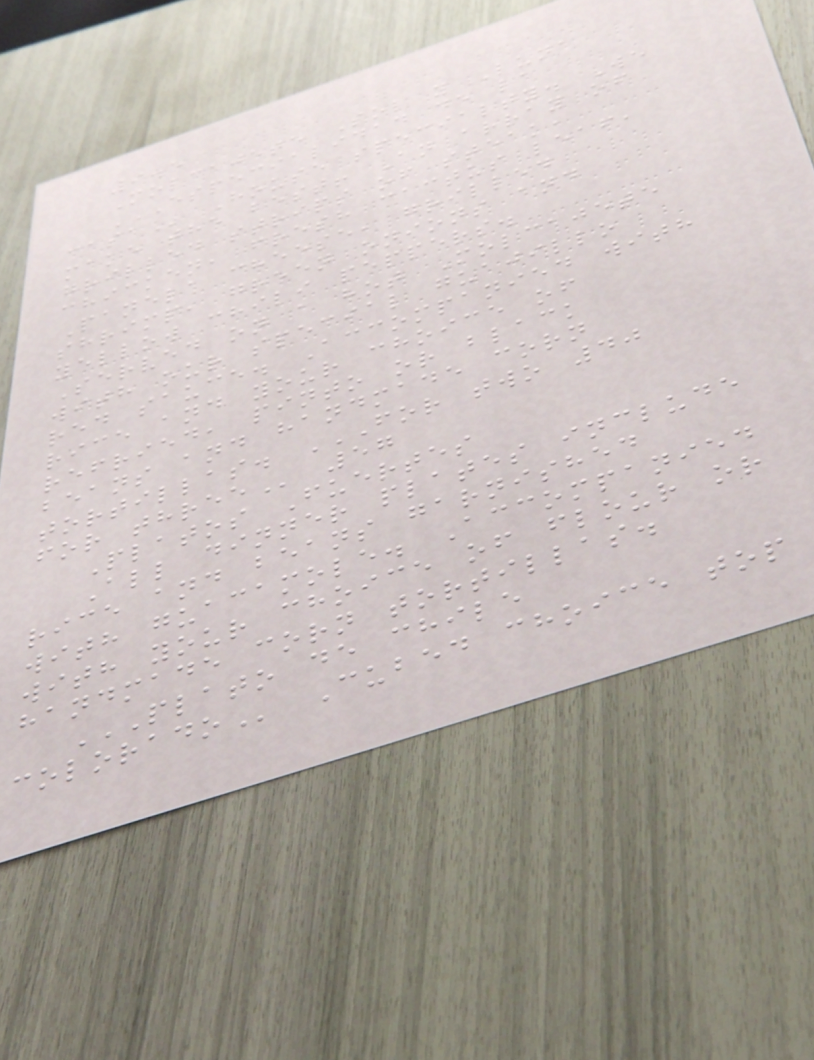9.5
Molcajete Sol y Luna
ESPECIALIDAD DE LA
CASA House specialty. We
make the best! An array of
grilled strips of steak,
chicken, fresh cactus leaf,
Panela cheese, grilled
shrimp, green onions and
yellow chili peppers.
Served on a hot Molcajete
with our special guajillo
red sauce. Accompanied with
rice and your choice of
refried, pinto or black
beans and handmade corn
tortillas. FOR TWO 40
FOR THREE 57
Platos Fuertes
All dinner plates include
rice and beans garnished
with guacamole. Accompanied
with your choice of flour or
handmade corn tortillas.
PLATO DE CHILE
COLORADO Cubed choice top
